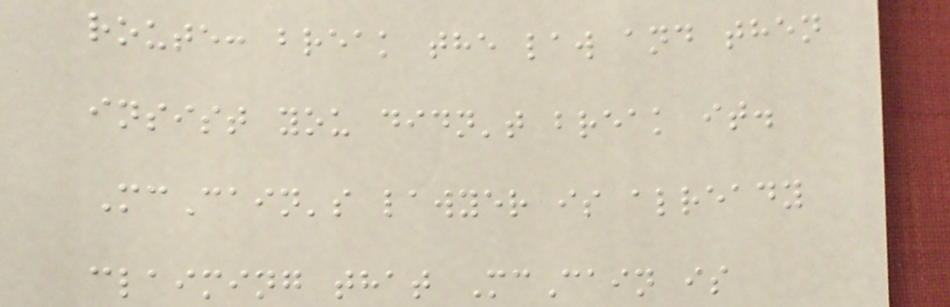route: break the law and then
insist you didn't break it.
McCain's lawyer is already
claiming that McCain is
